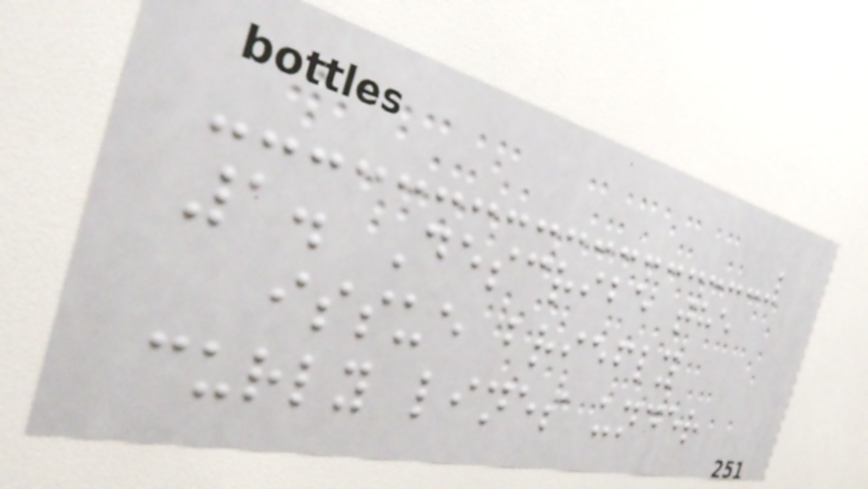1. Describe the
issue briefly
curly lines under
